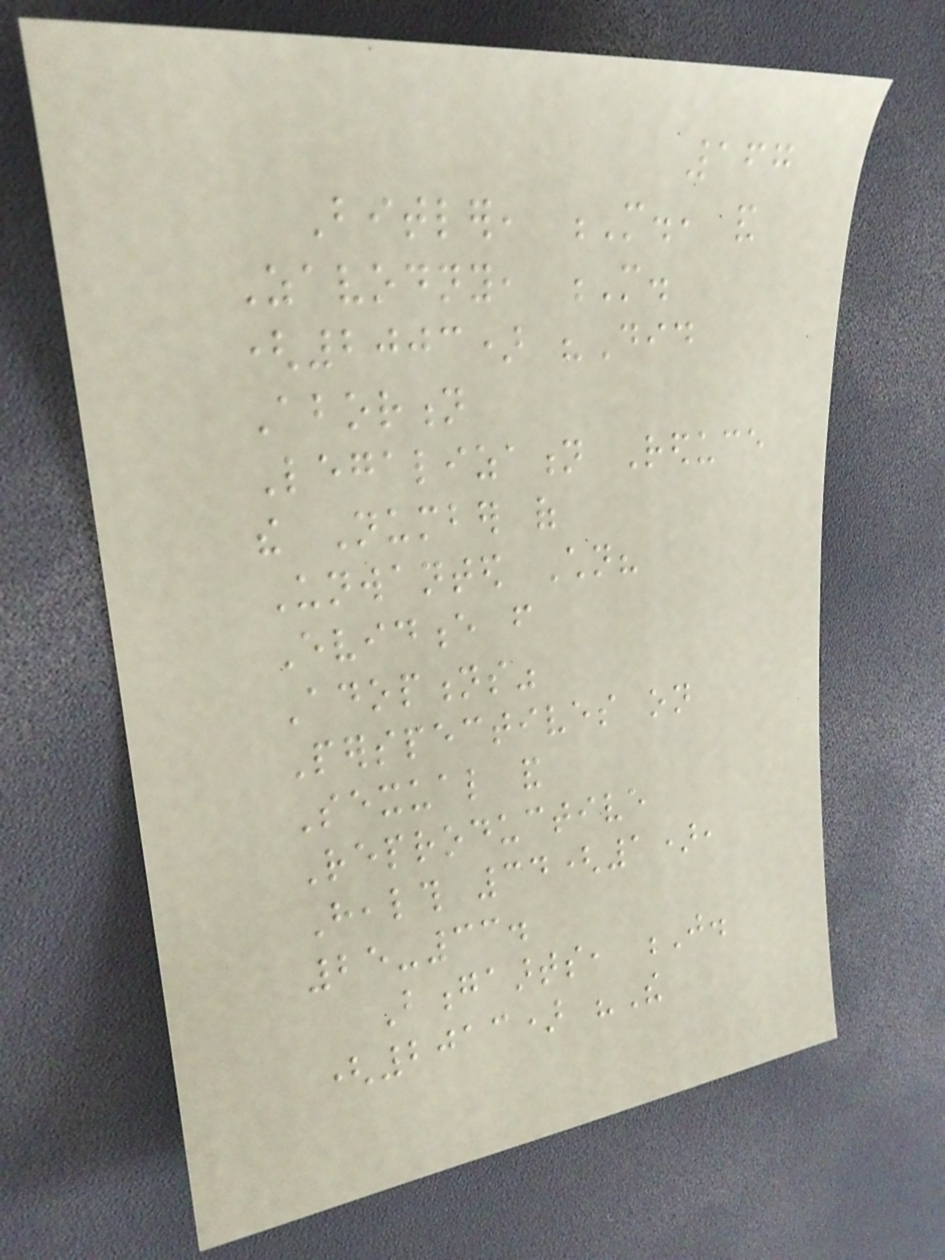167
Bitler, M., and
Zavodny, M.
(2003) "Did
Abortion
Legalization Reduce
the Number of
Unwanted Children?
Evidence from
Adoptions"
Perspectives on
Sexual and
Reproductive
Health 34(1),
25-33.
Bongaarts, J.
(2013) "The
